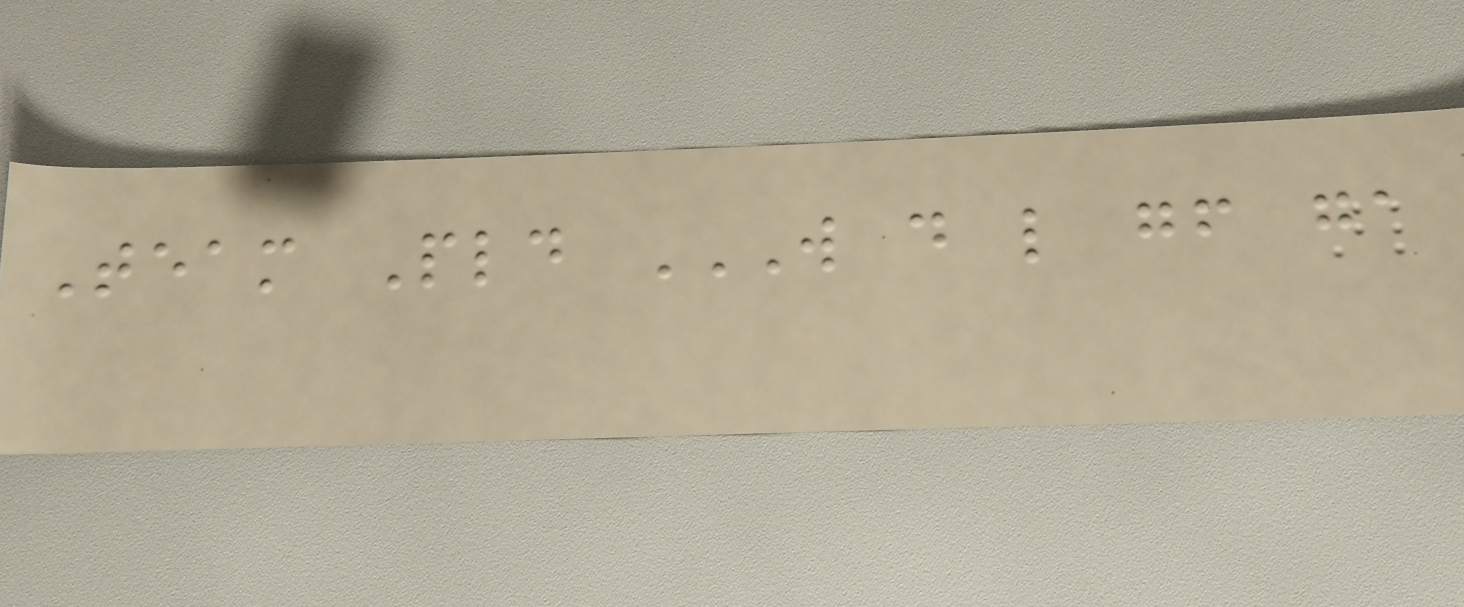Team Pld W D L GF GA
